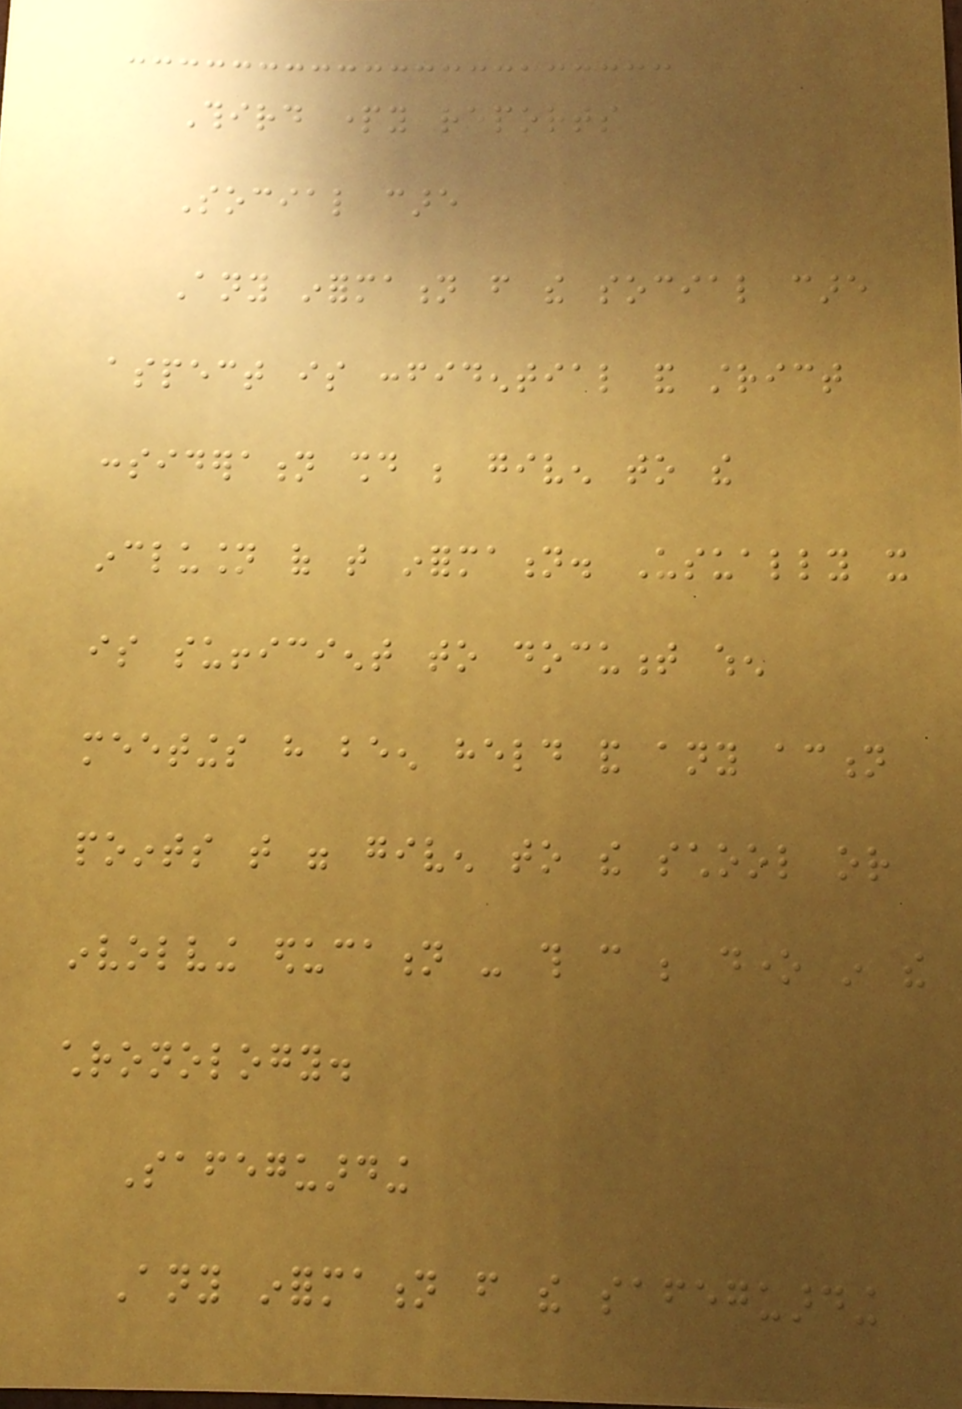Third party reports
Social care
Any information from the social care
aspect is confidential and strict
consideration should be given to the
inclusion of that information. Usually it
is sufficient to document when
meetings have been held and any action
points that were given to the school or
involving education - this can be done in the
chronology.
Safeguarding
Any information from the safeguarding
